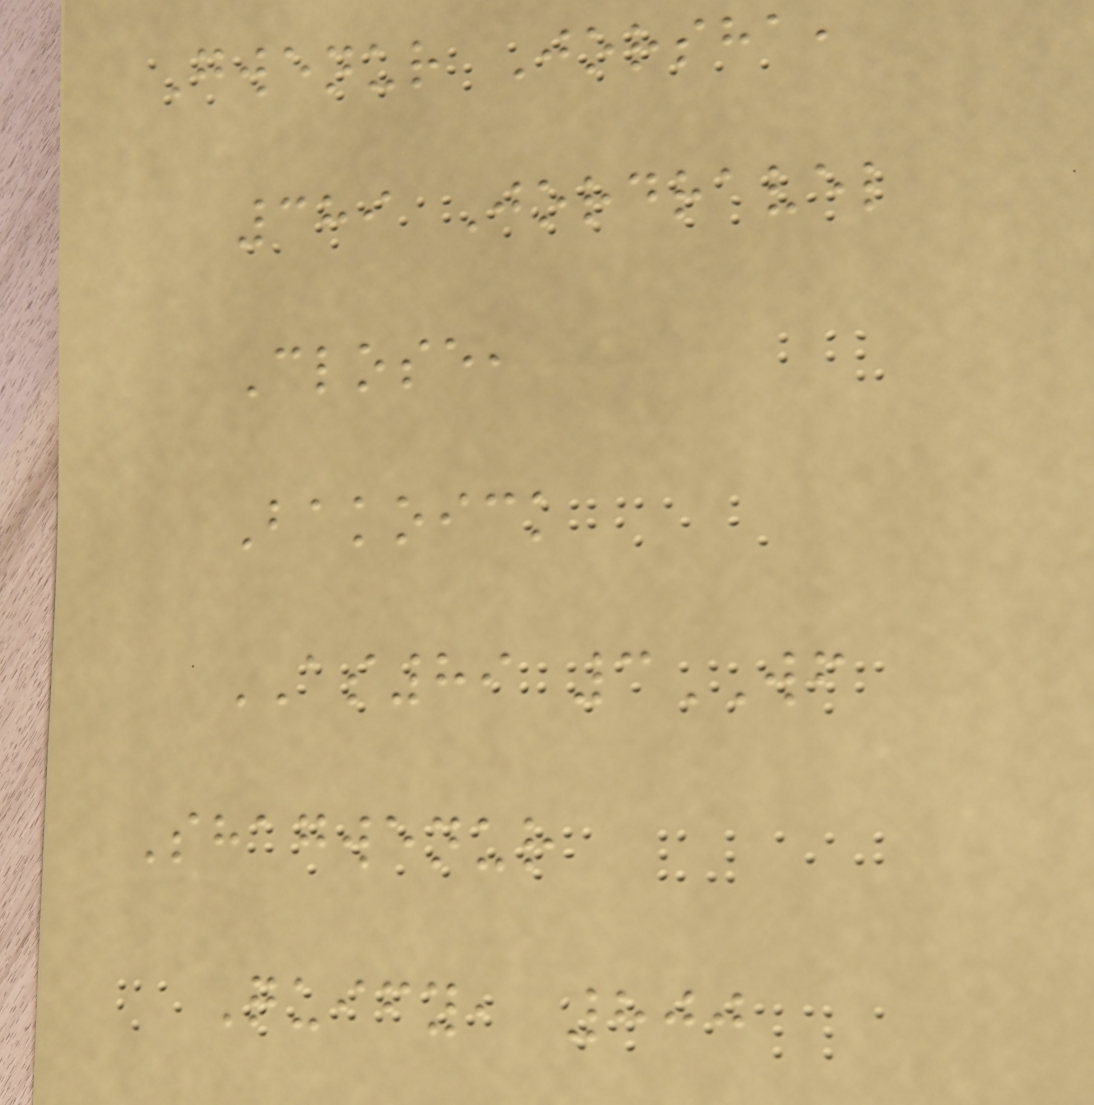Gwenur Jorsha,
389 Jordravel
Close,
Bakoick
AS89 3WF
Shagwenur
Quify, 800
